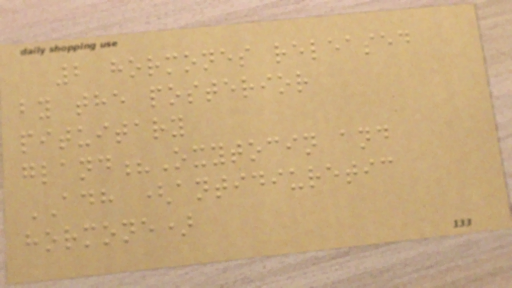2 hormones released
by the posterior
pituitary
gland?Oxytocin and
ADH (antidiuretic
hormone)
